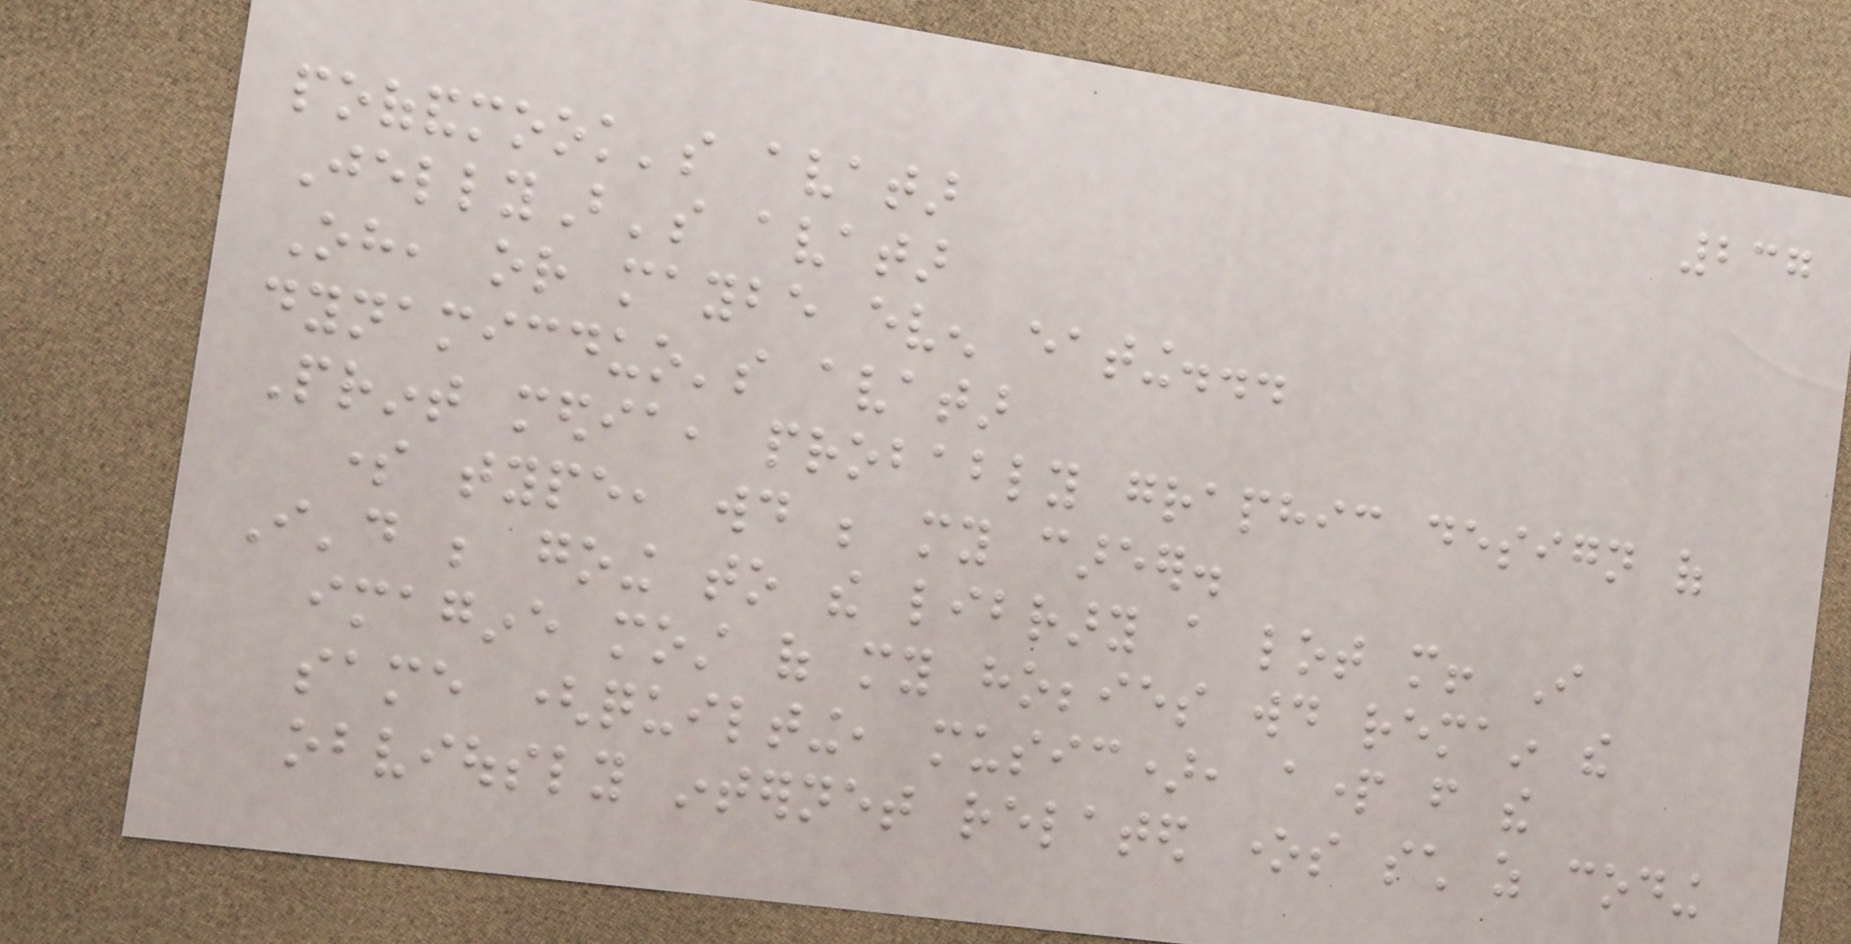237
poofandmook's avatar
JellyB's avatar
Oh, or maybe even eating...
dynamicduo's avatar
Print media, probably graphic design of
some type, would be my career.
I'd be going to the library a lot more! I
imagine most of my hobbies would remain the
same (quilting, music), apart from the
obviously internet related ones such as coding
